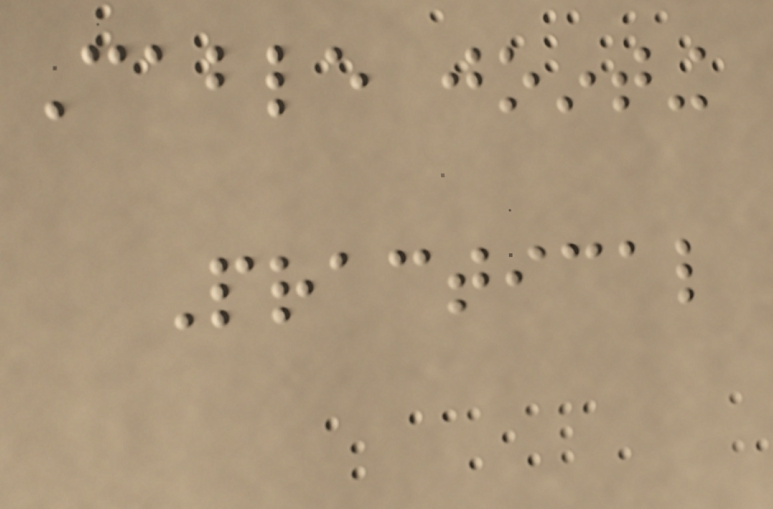Cable jointing
Practical
